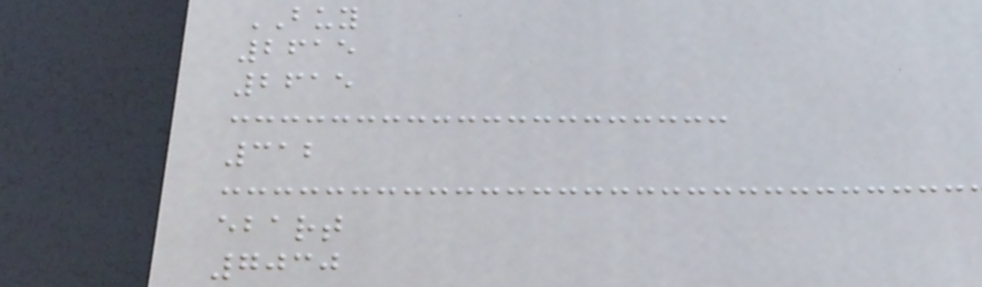BUY
2615
2615
312
ebart
7030
